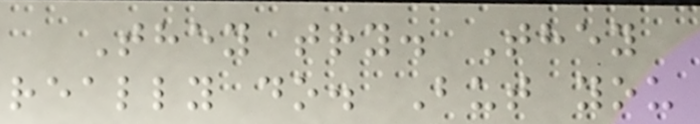They try. They
really do. But you
